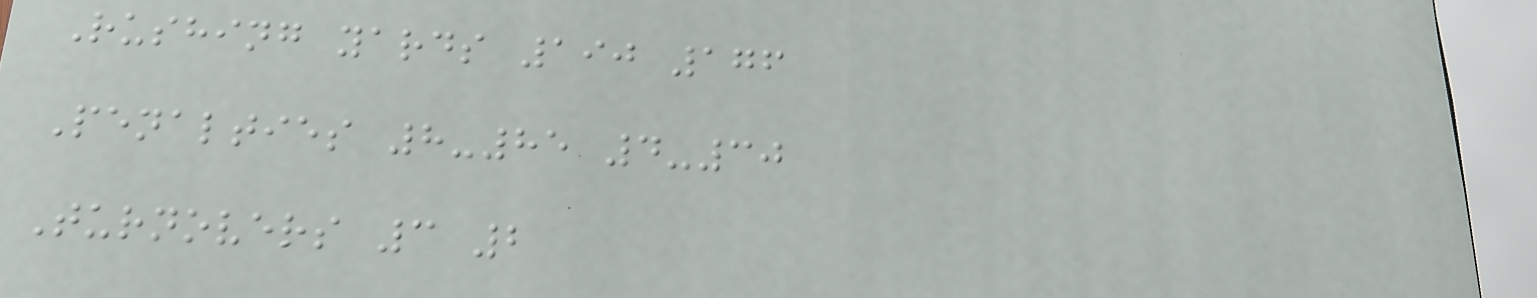Rushing yards 190 176
Penalties 8-85 4-30
Turnovers 3 2
